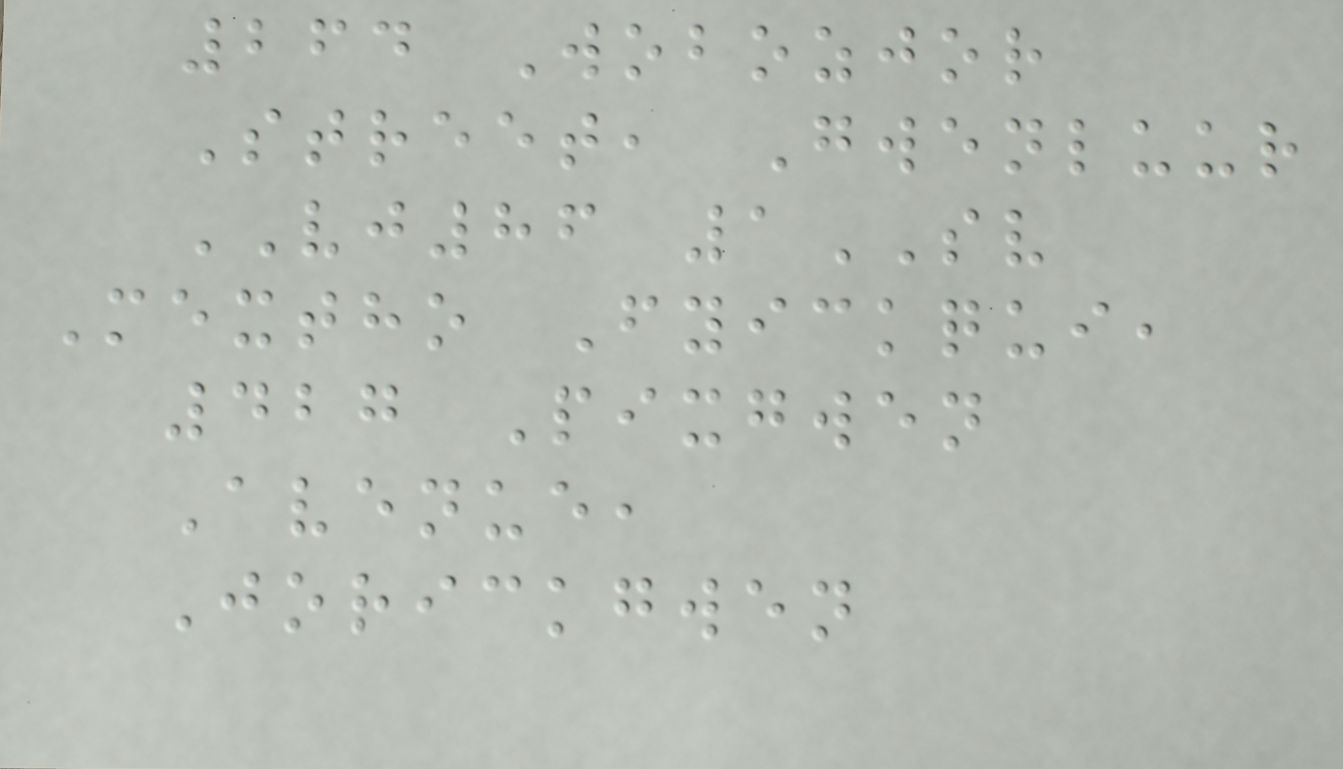264 Wobozjor
Street, Gwenluur
VJ86 1SV
Mextho Fyickqui,
427 Pixgwen
Avenue,
Jorickgwen
